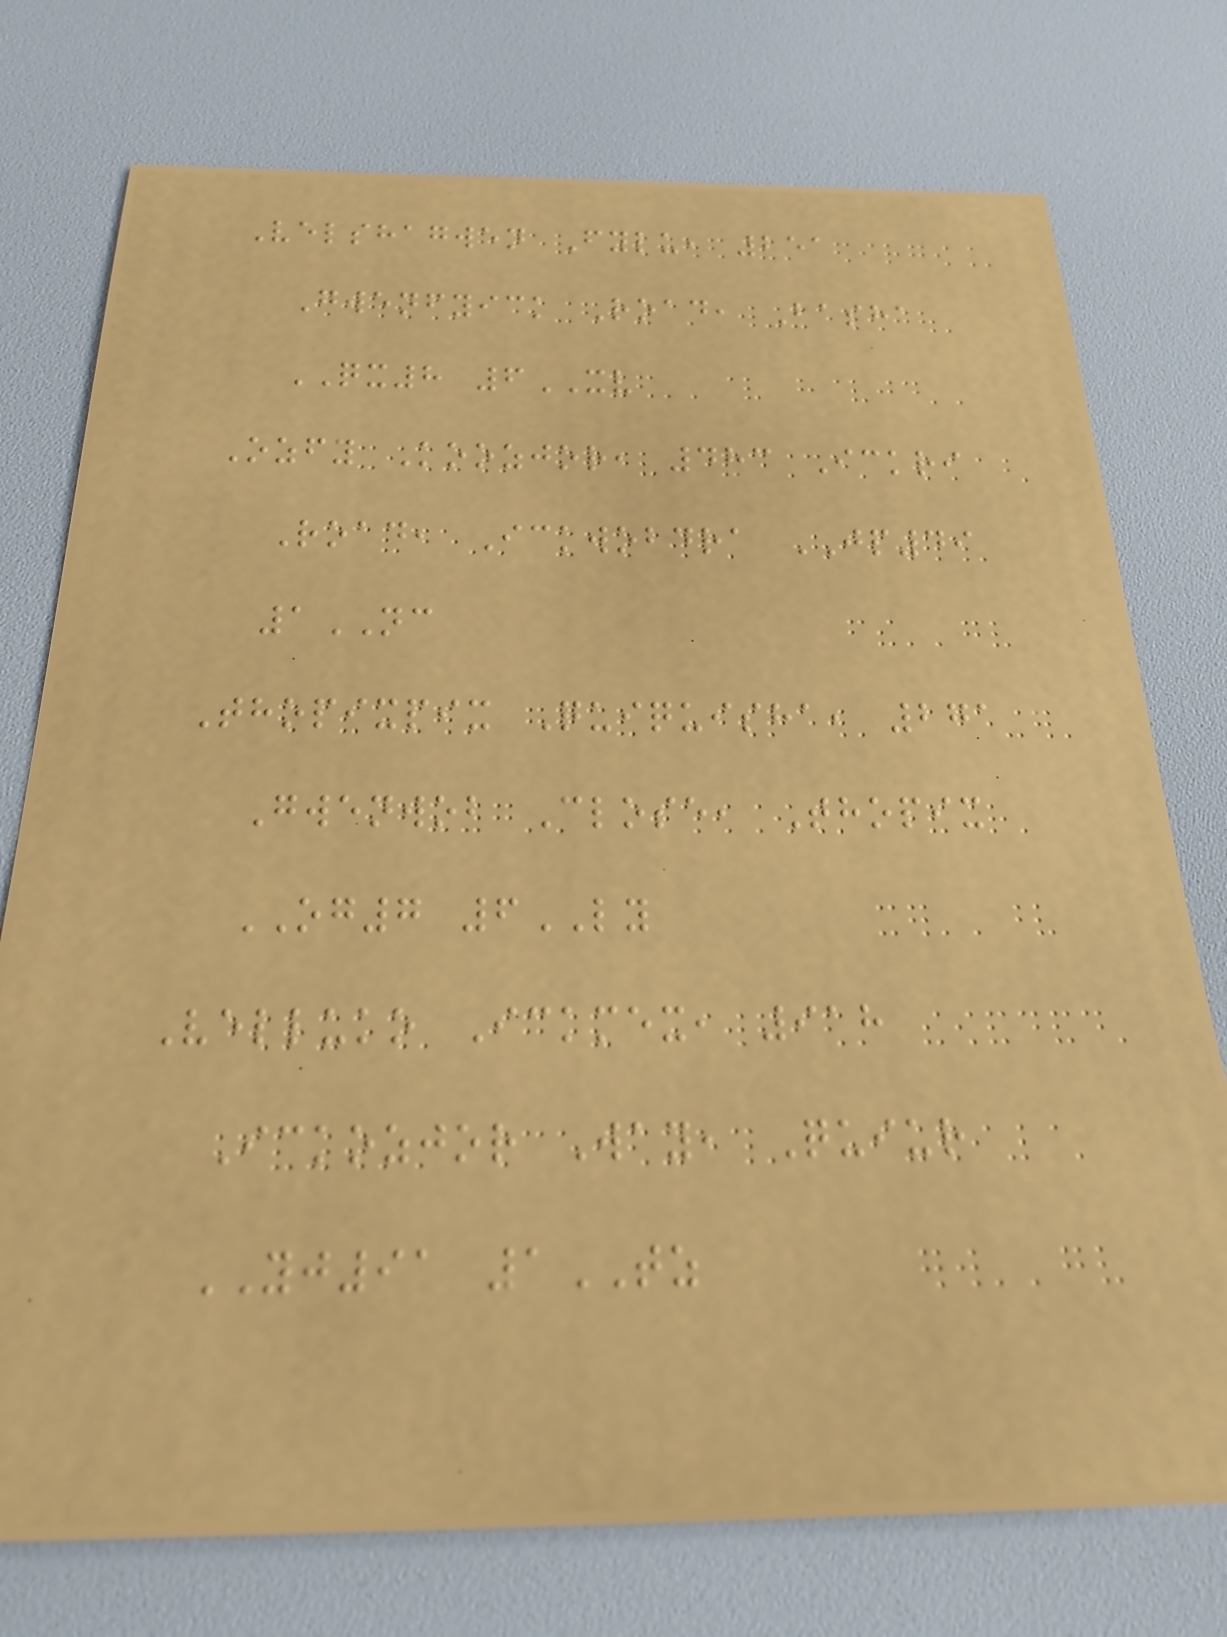Velshagwen Fylu, 251
Gwenfyick Road, Basha
QX8 6XV
Ozfy Koozjor, 483 Ickri
Road, Ickwobdra JP49
1NC
Thopixpix Quiquisha, 271
Gwenwob Close, Thopix
OG7 6LY
Velluko Ickmex, 918
Ickozjor Way, Quiur
YJ91 1TZ
